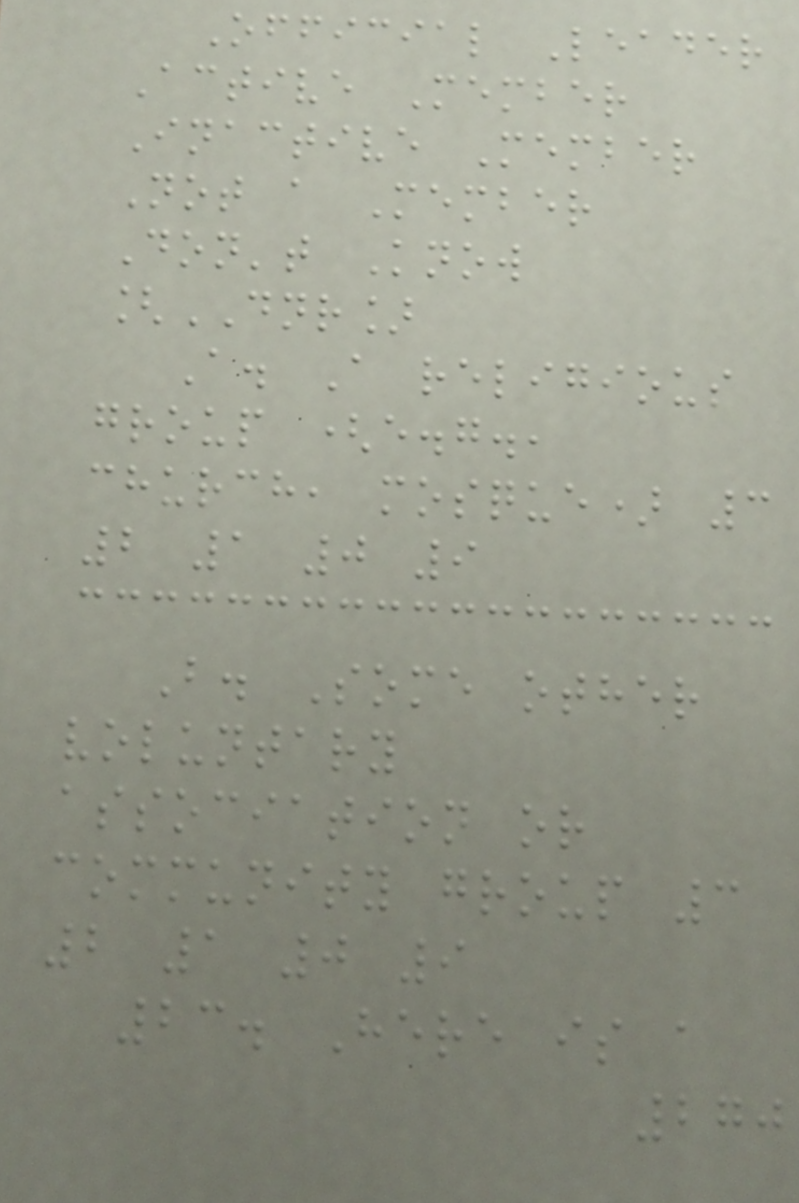Official Leader
Active Member
Inactive Member
Not a Member
Don't Know
[DNR]
A. A religious
group (e.g.,
church, mosque) 3
2 1 0 9
B. Some other
voluntary
association or
community group 3
2 1 0 9
23. Here is a
270
